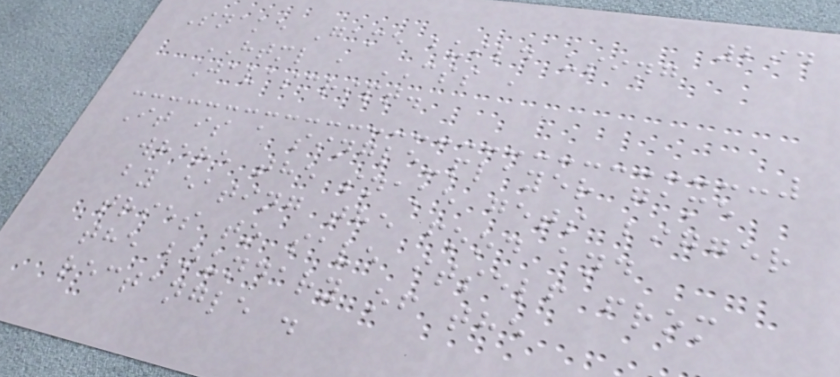294
Snake Game build using
HTML , CSS ,
Javascript.
It is a single-player game
where the snake gets bigger
by eating the food and
tries to save itself from
the boundary of the
rectangle .
